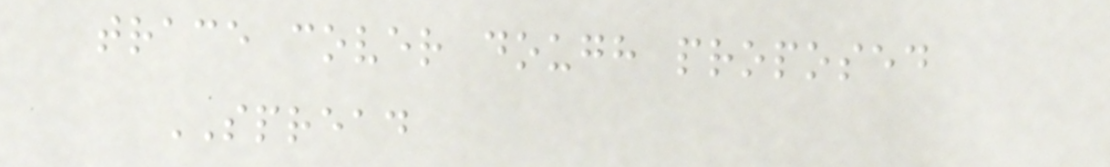trace cover dough proposed
SPREAD
